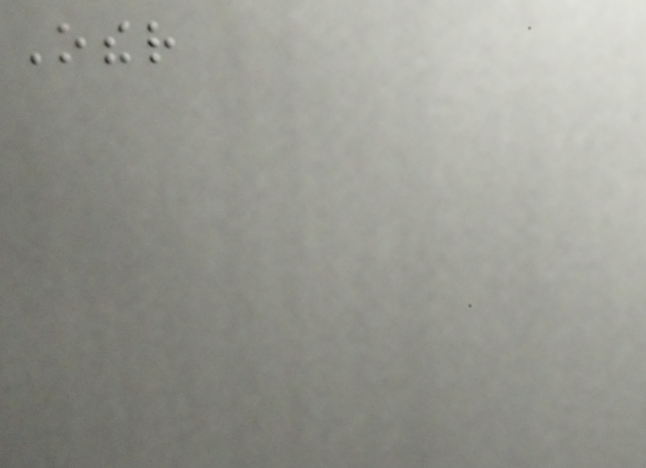Other
